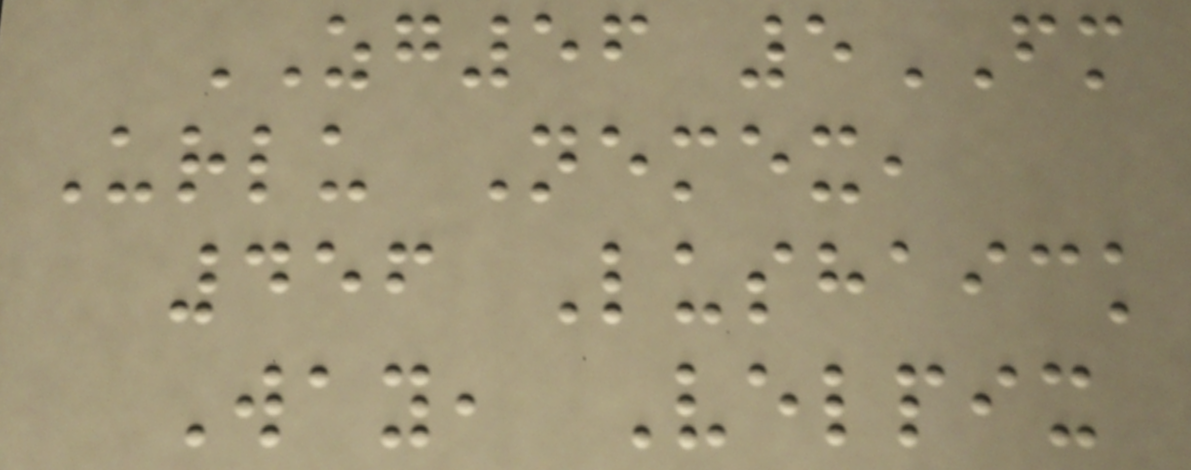ZG56 5FM
Urlu Nemex,
456 Lushaick
Way, Velpix
